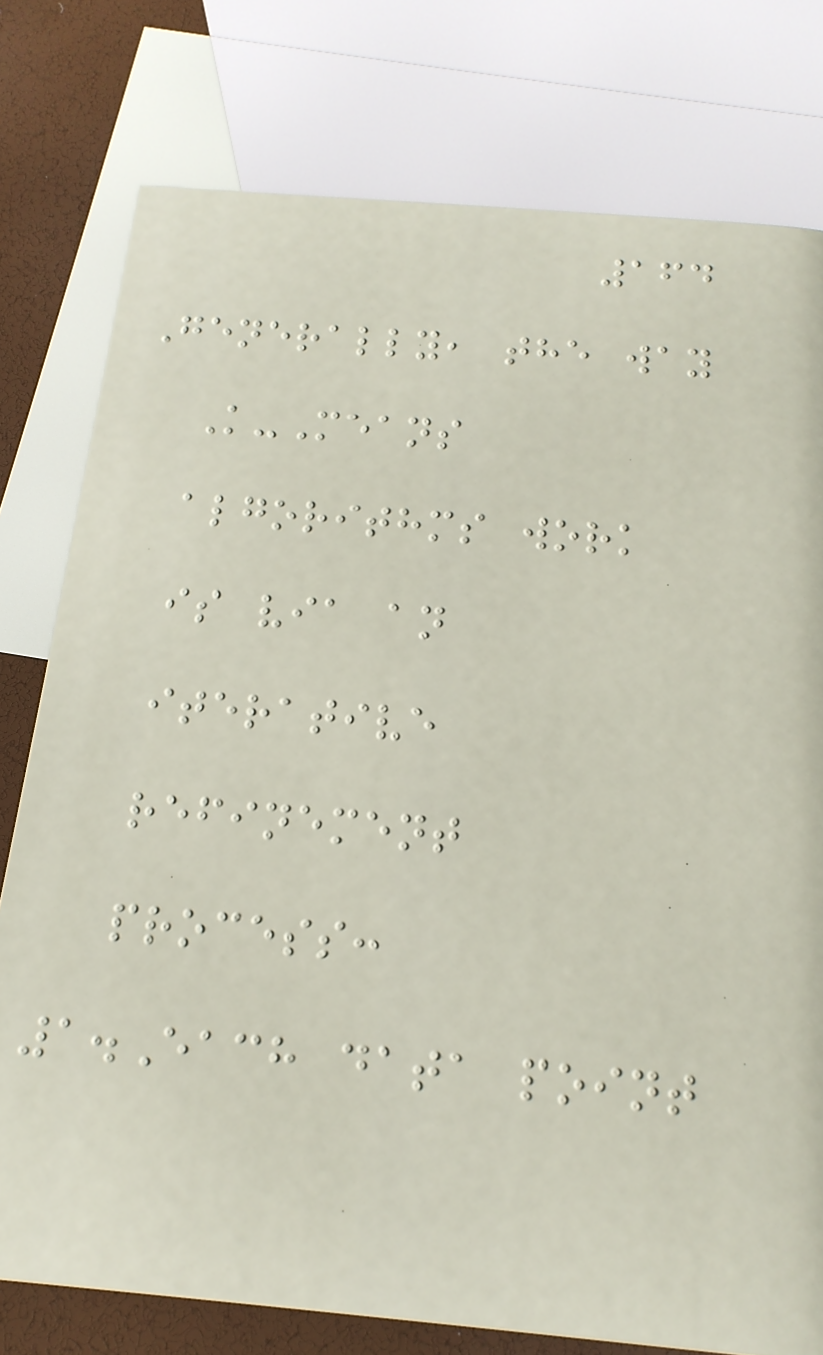164
Generally, the way
K-Means
algorithms work
is via an
iterative
refinement
process:
1.Each data point
